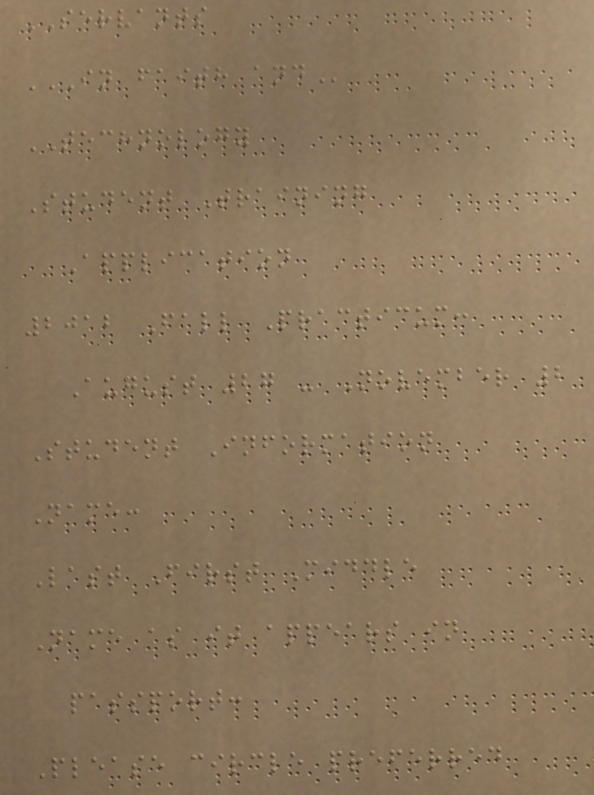SERVANTS
IN FAITH AND
TECHNOLOGY
Student Training
Application
2012 Fall Practicum:
August 27 - November 2
Student Information
Name:
Last First Middle
Name as it appears in
passport:
Please circle preferred
